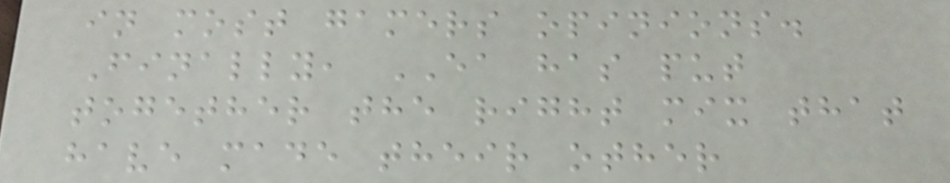in most gamers opinions.
Finally, EA has put
together the right mix that
have made their other
